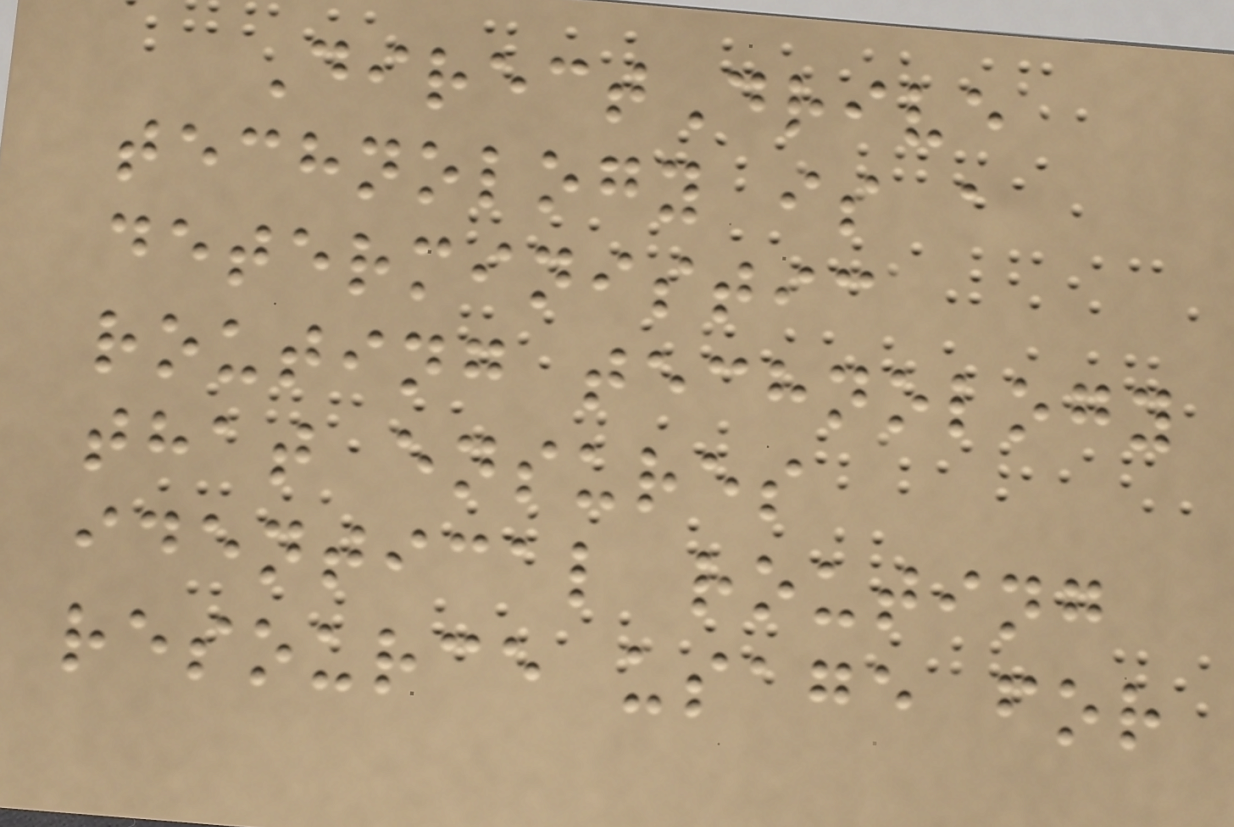DirectDrive
technology is a
deterministic
routing technology
that ensures
identical routing
resource usage for
